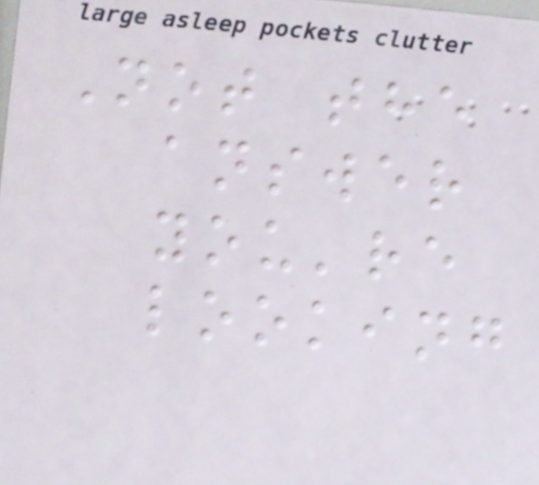Not the
answer
you're
looking
